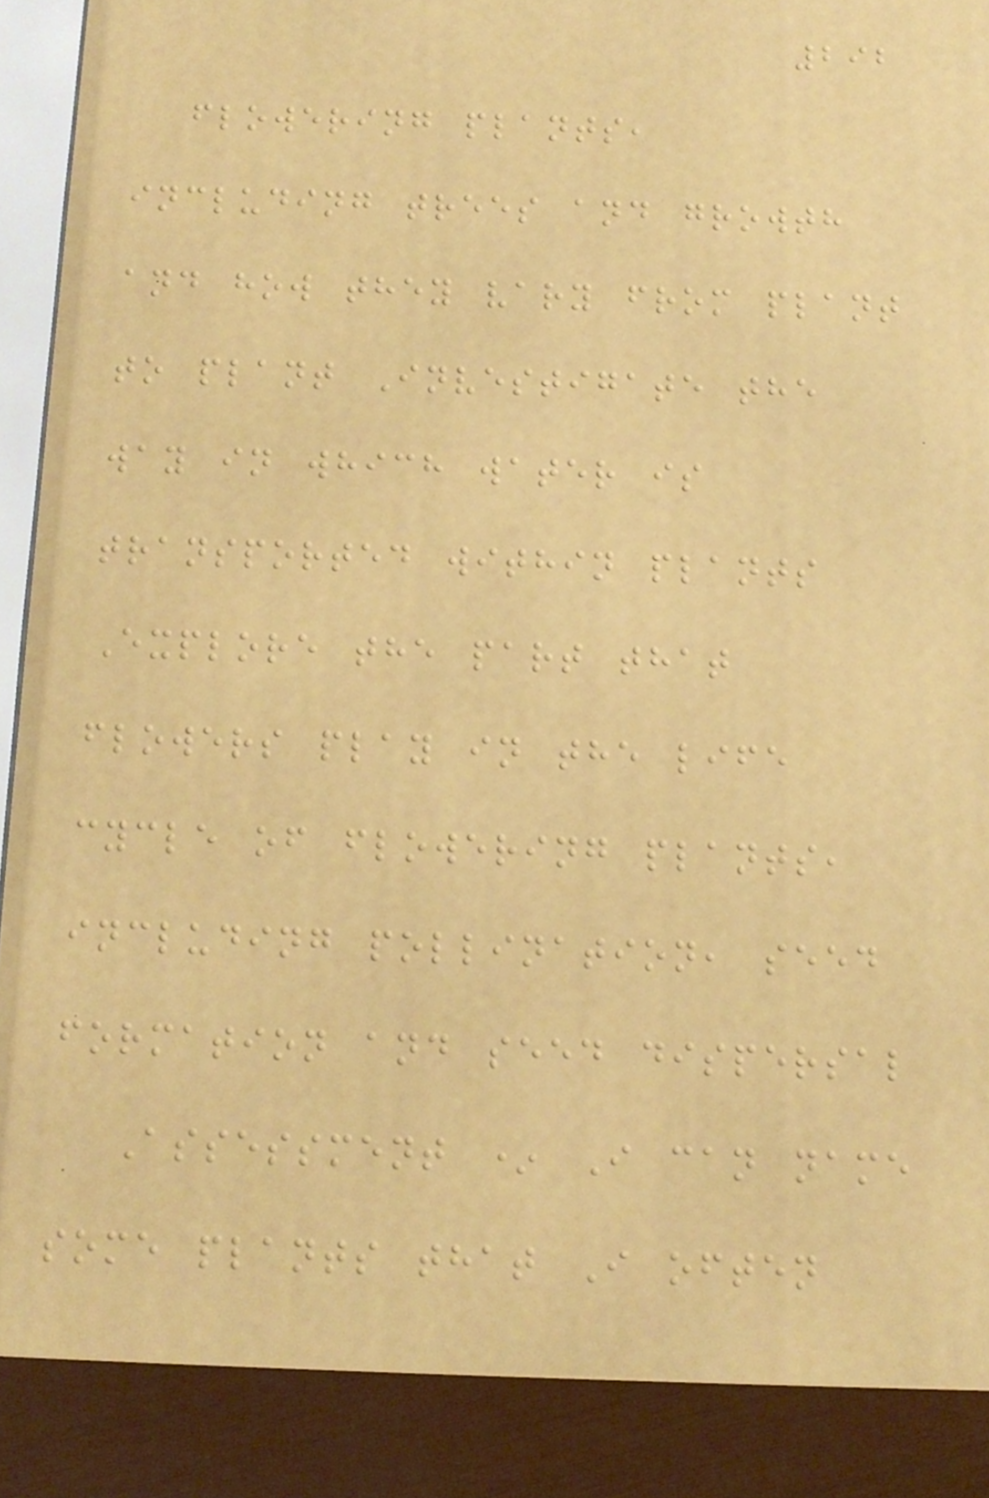292
flowering plants,
including trees and growth
and how they vary from plant
to plant Investigate the
way in which water is
transported within plants
Explore the part that
flowers play in the life
cycle of flowering plants,
including pollination, seed
formation and seed dispersal
Assessment * I can name
some plants that I often
